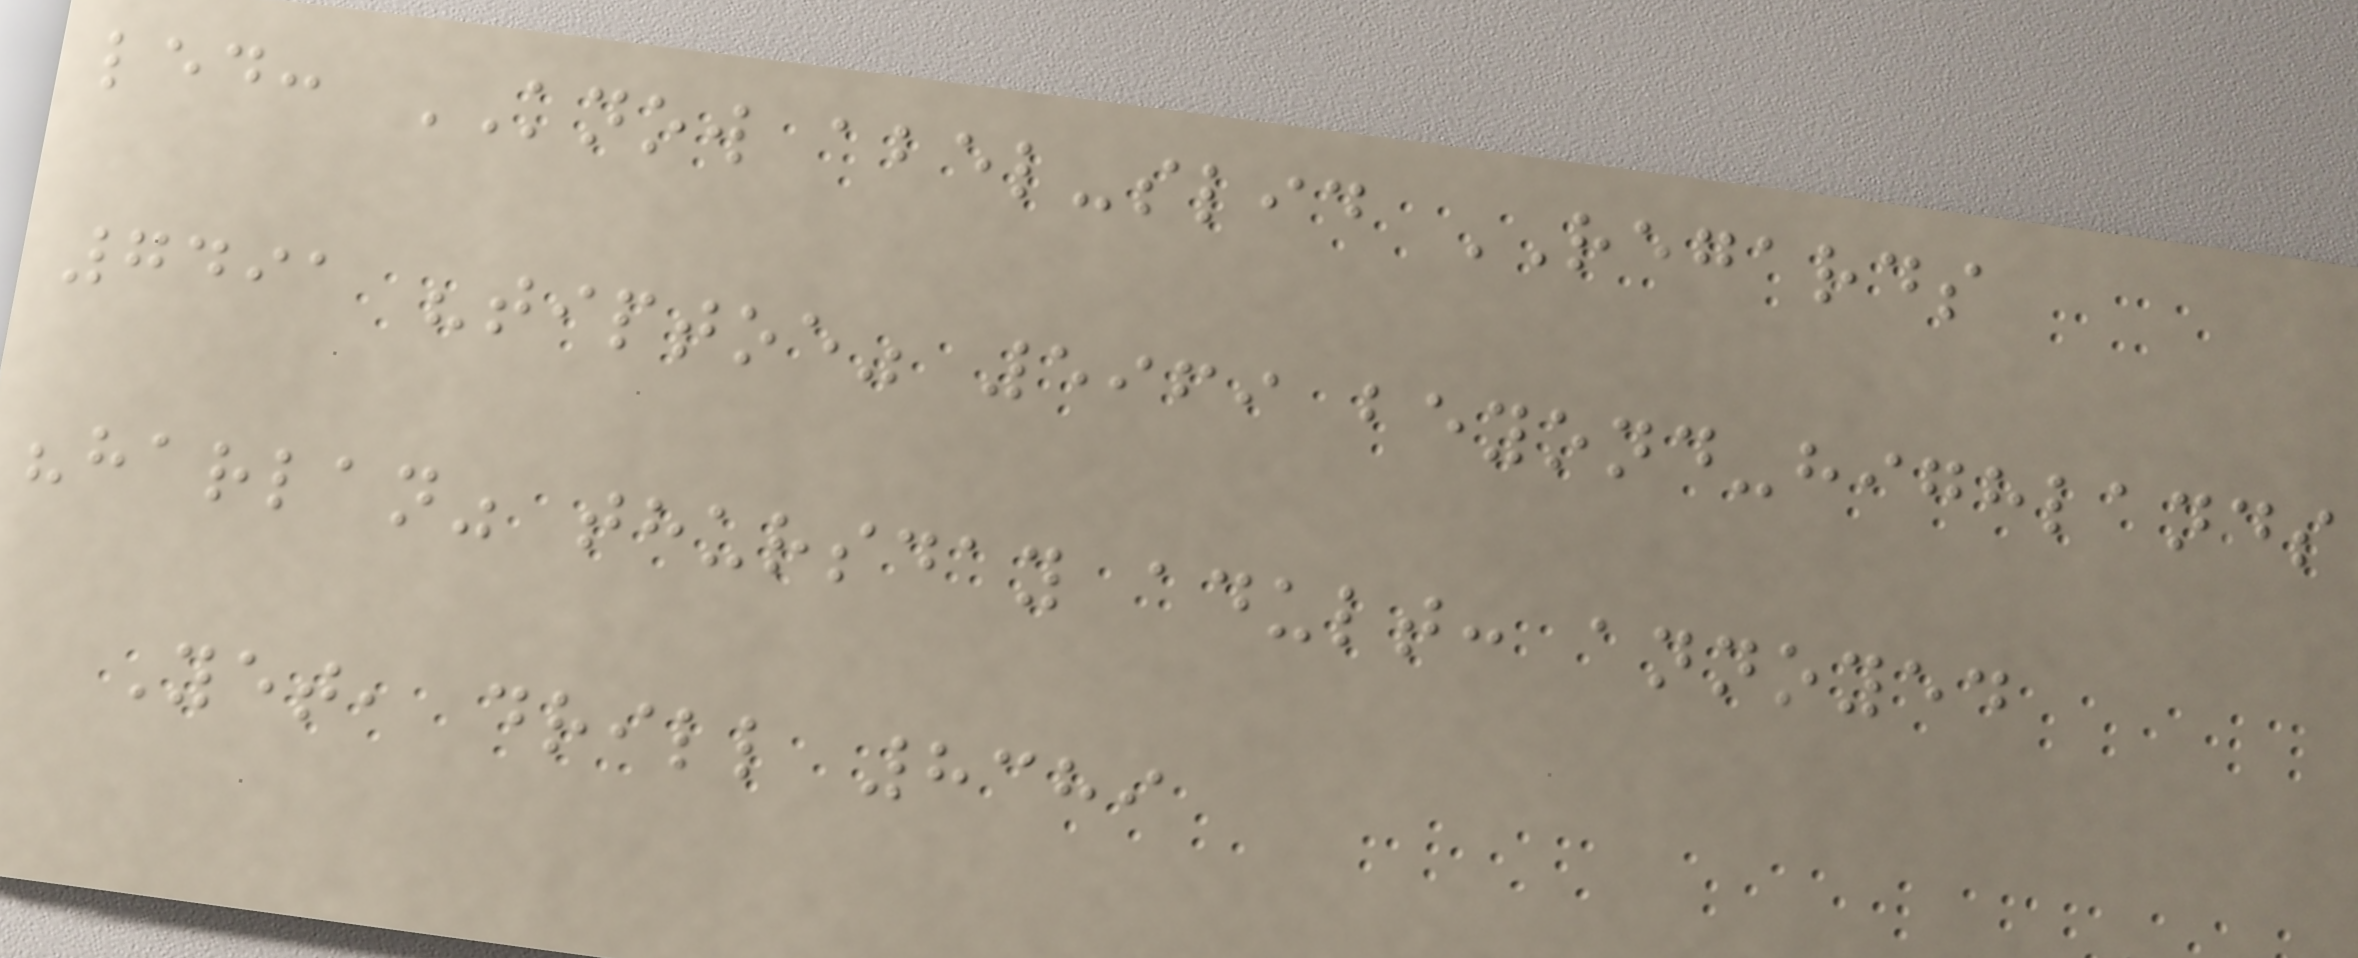led: KNOW abel-slid REGARDS
7491 "tiptoe" 5969 beyond-highlands
"harlan" thursday adult: annoyed
Yet, drill 8389
